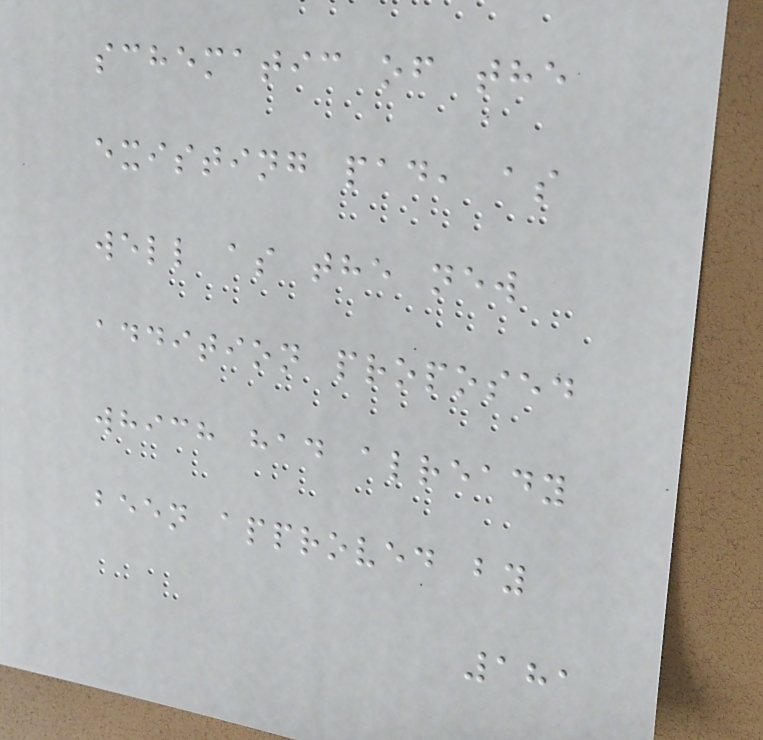schematic of the
existing pad, as
well as the new
addition proposed
which had already
been approved by
181
